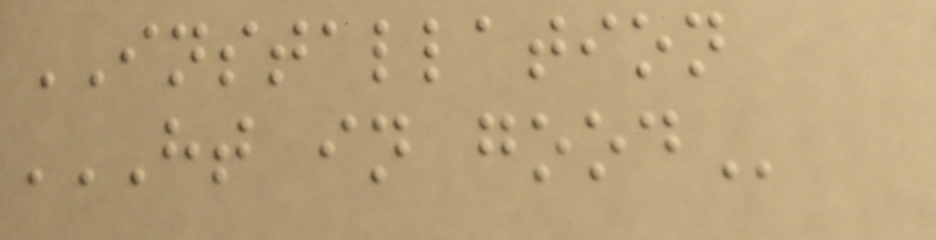INSTALLATION
HT IN GOOD
